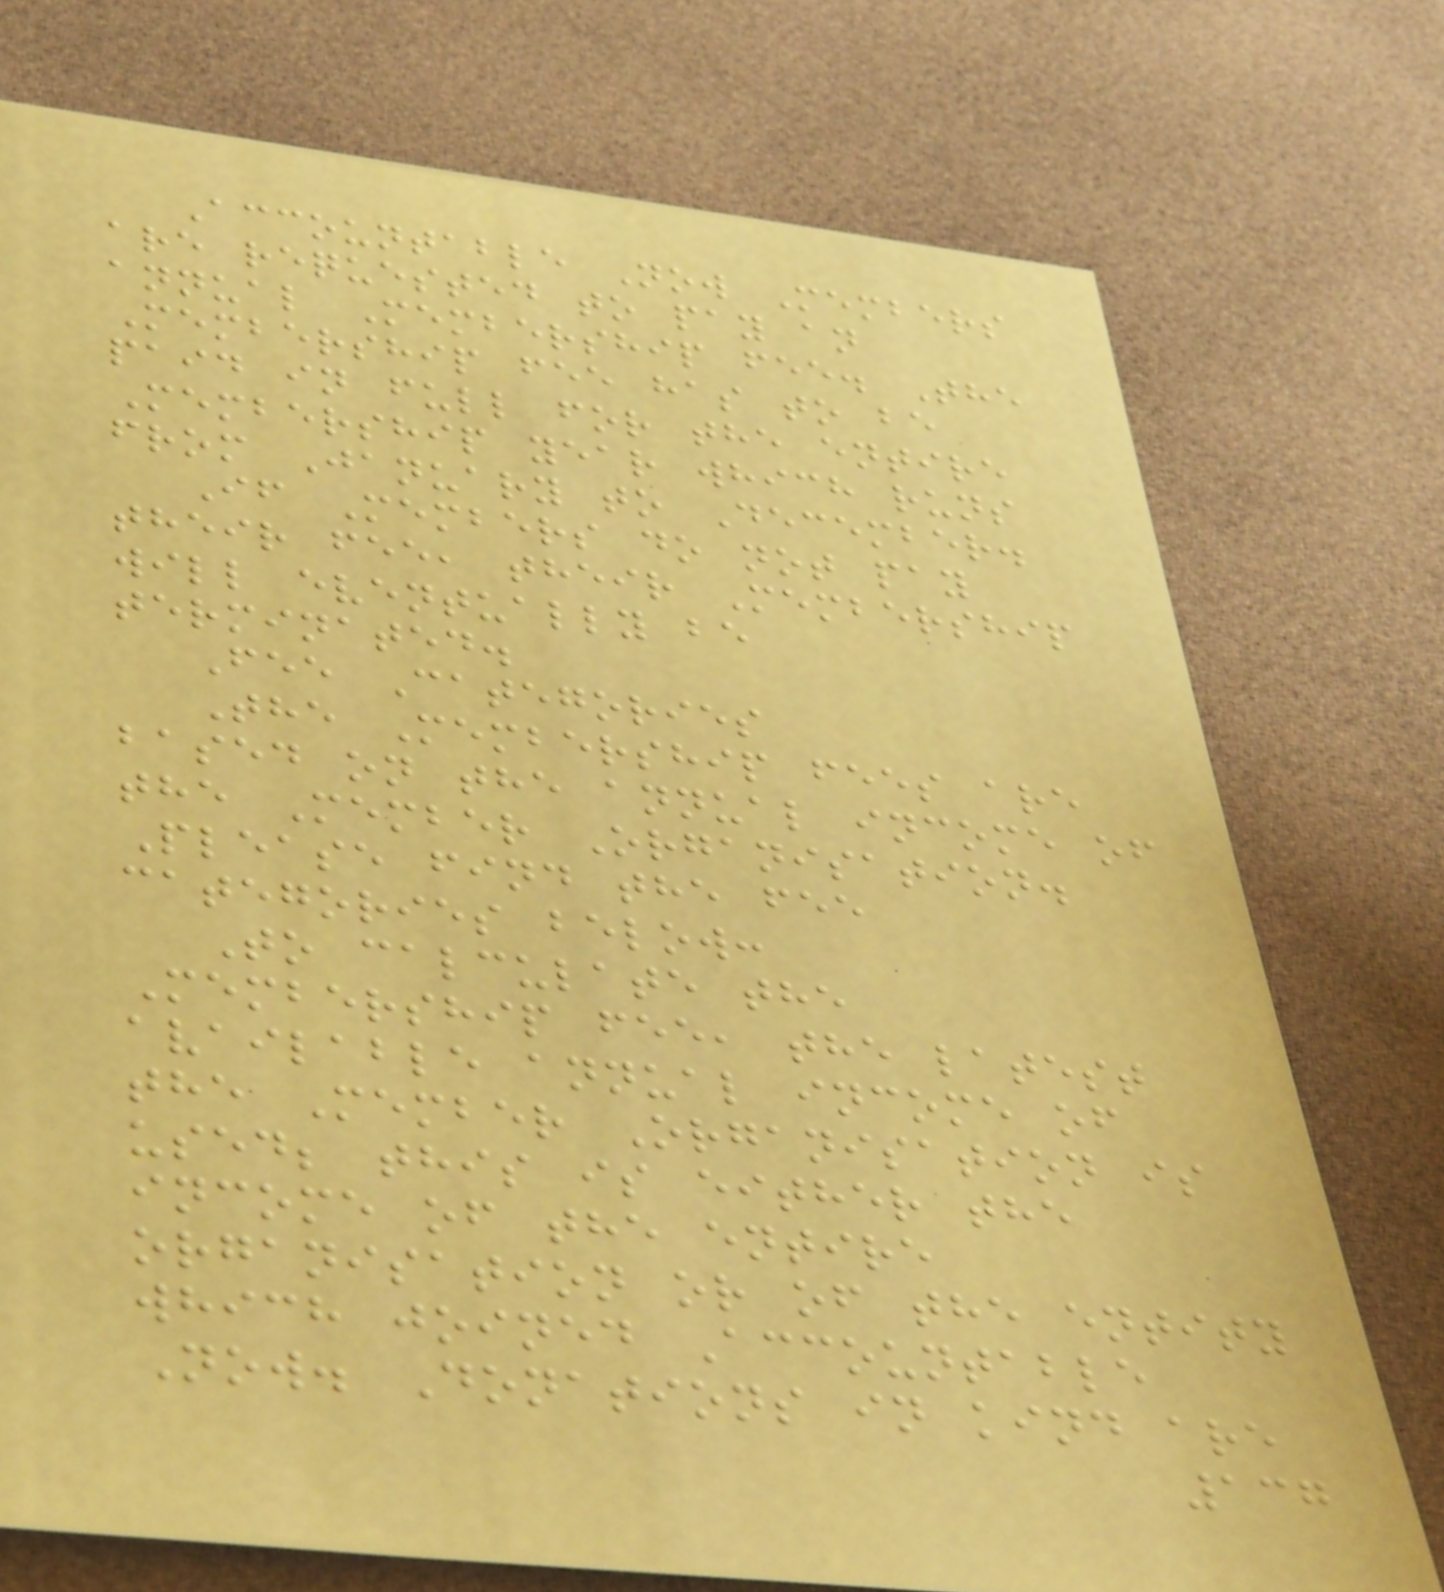Accountable Now Members
are requested to pay an
annual Membership fee. The
Membership fee has to be
paid in full for the entire
Membership year which runs
from January to December.
If Members do not pay
their fee, their Membership
will eventually be
terminated.
Fee Categories
The Membership fees are
based on the annual income of
the Member Organisation.
Please find the fee
categories below:
To calculate the
Membership fee, the latest
available annual income of
the Member Organisation is
used; this is either the
income of the entire
organisation or of the entity
which joined Accountable
Now. Donations in kind are
137
